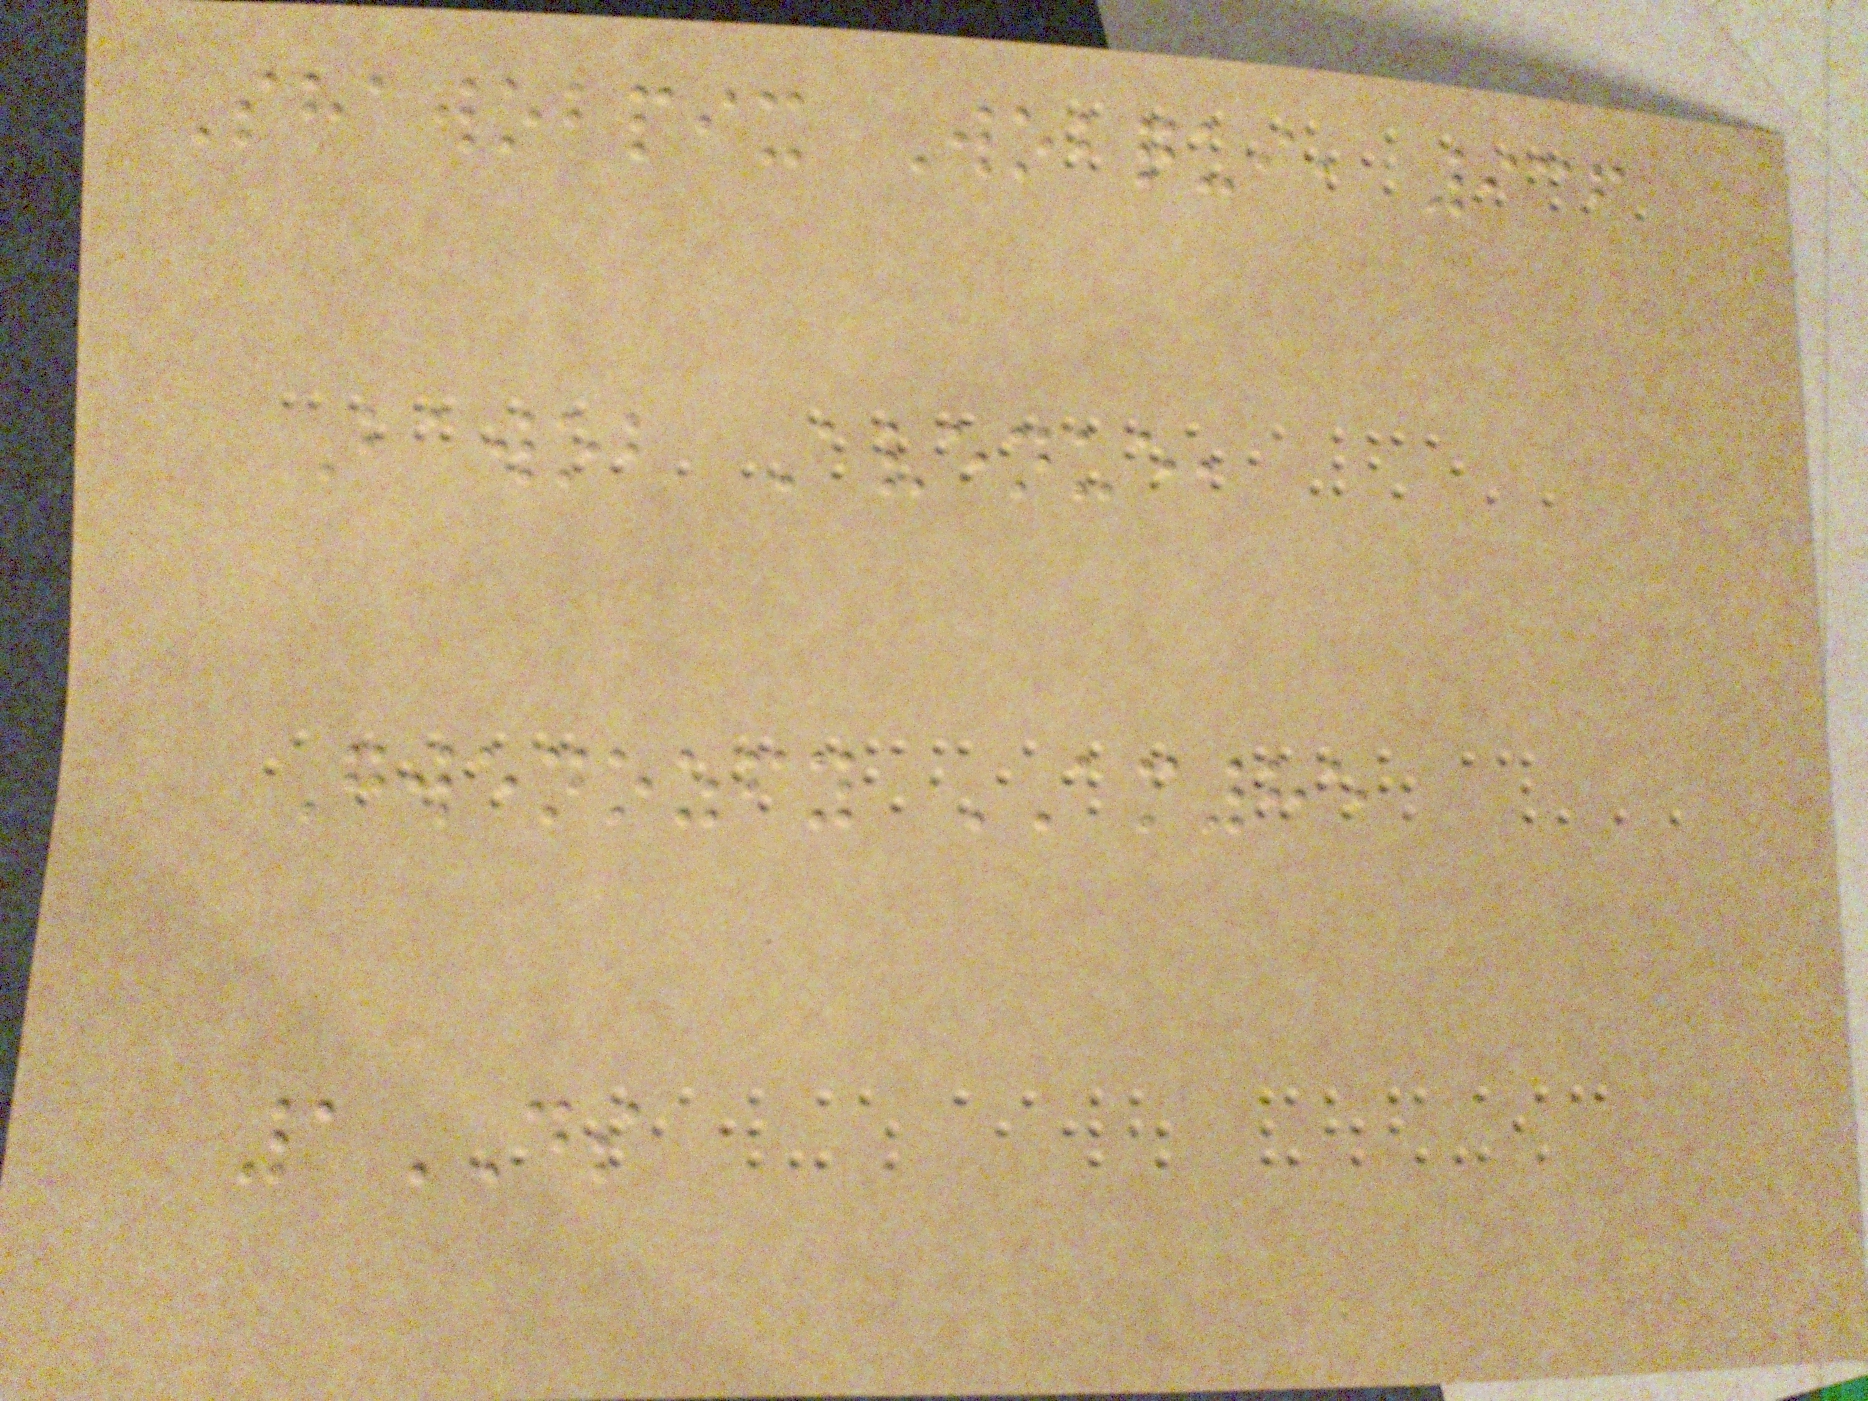Shawobpix Wobqui, 936
Bawob Avenue,
Gwenozfy AM85
1DS
